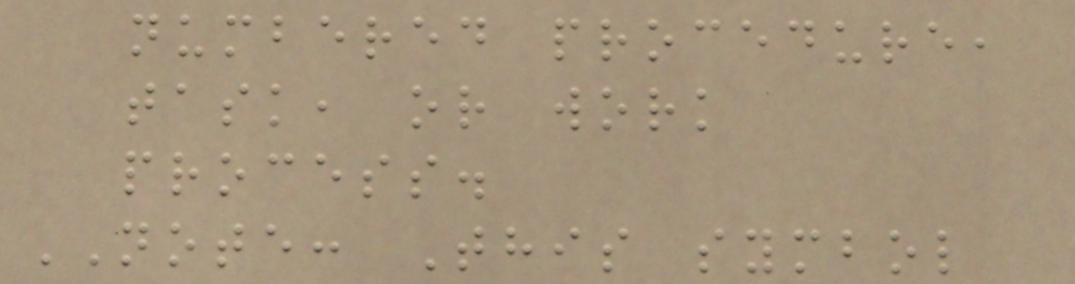numbered procedure,
task, or work
process.
NOTE: This symbol
